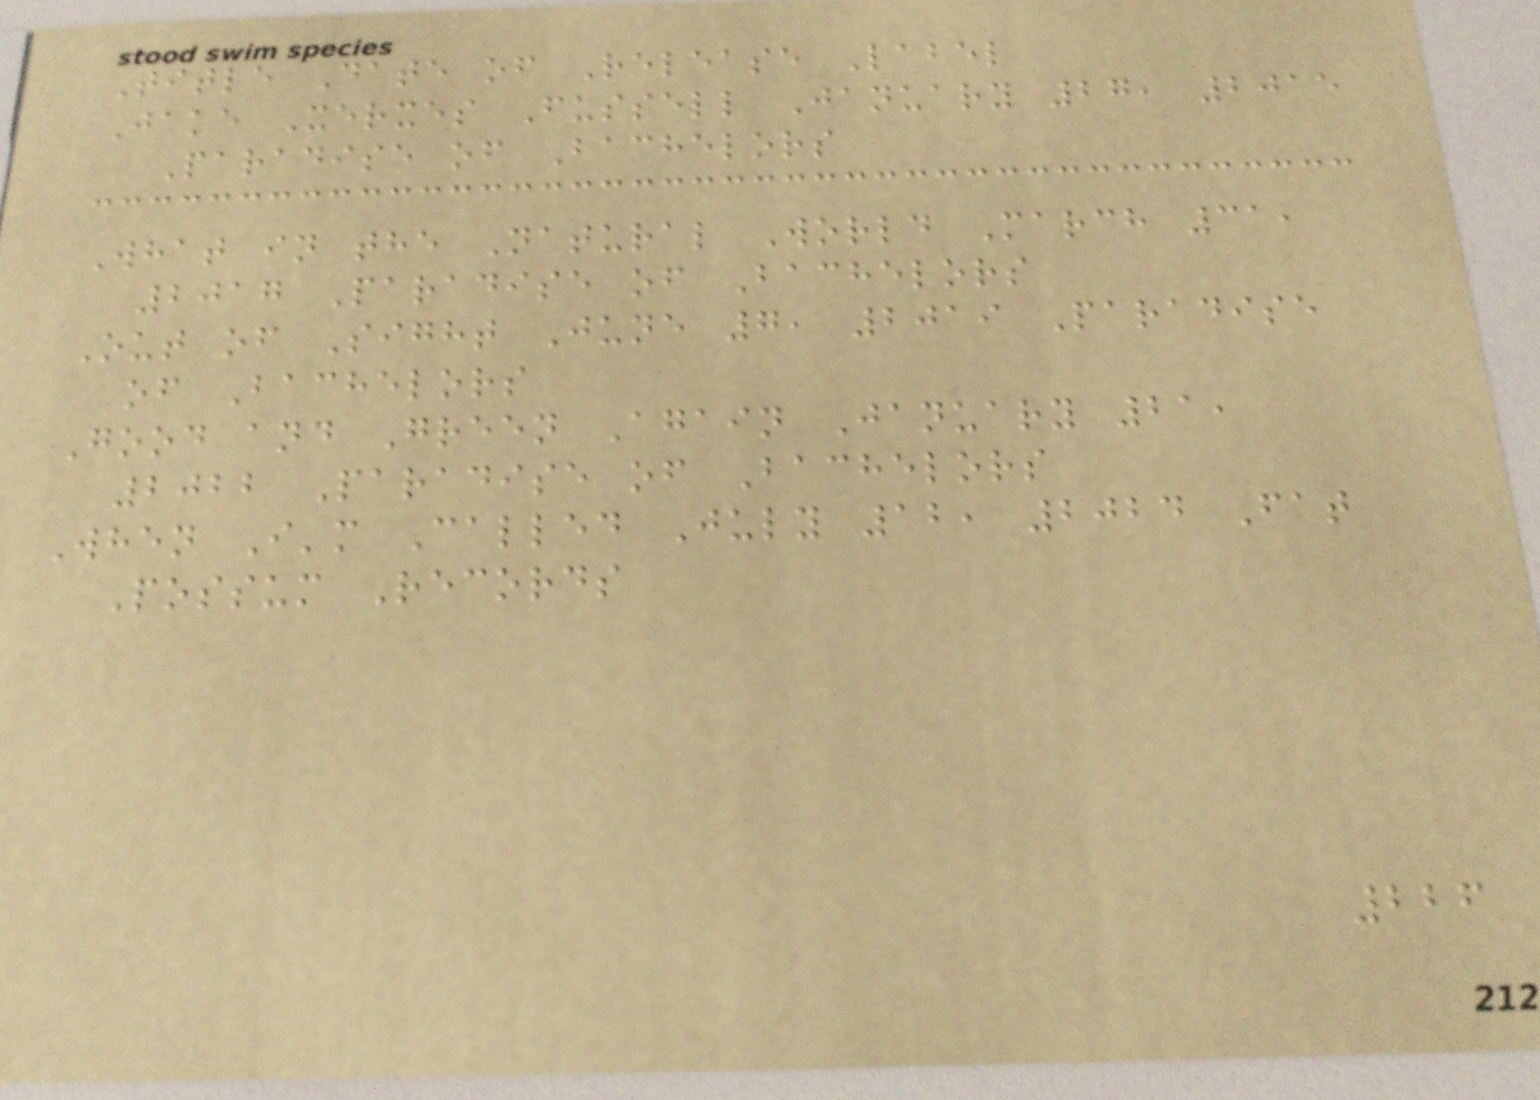Title Date of Release Label
Jake Xerxes Fussell January 27, 2015
Paradise of Bachelors
What in the Natural World March 31,
2017 Paradise of Bachelors
Out of Sight June 7, 2019 Paradise
of Bachelors
Good and Green Again January 21,
2022 Paradise of Bachelors
When I'm Called July 12, 2024 Fat
Possum Records
226
